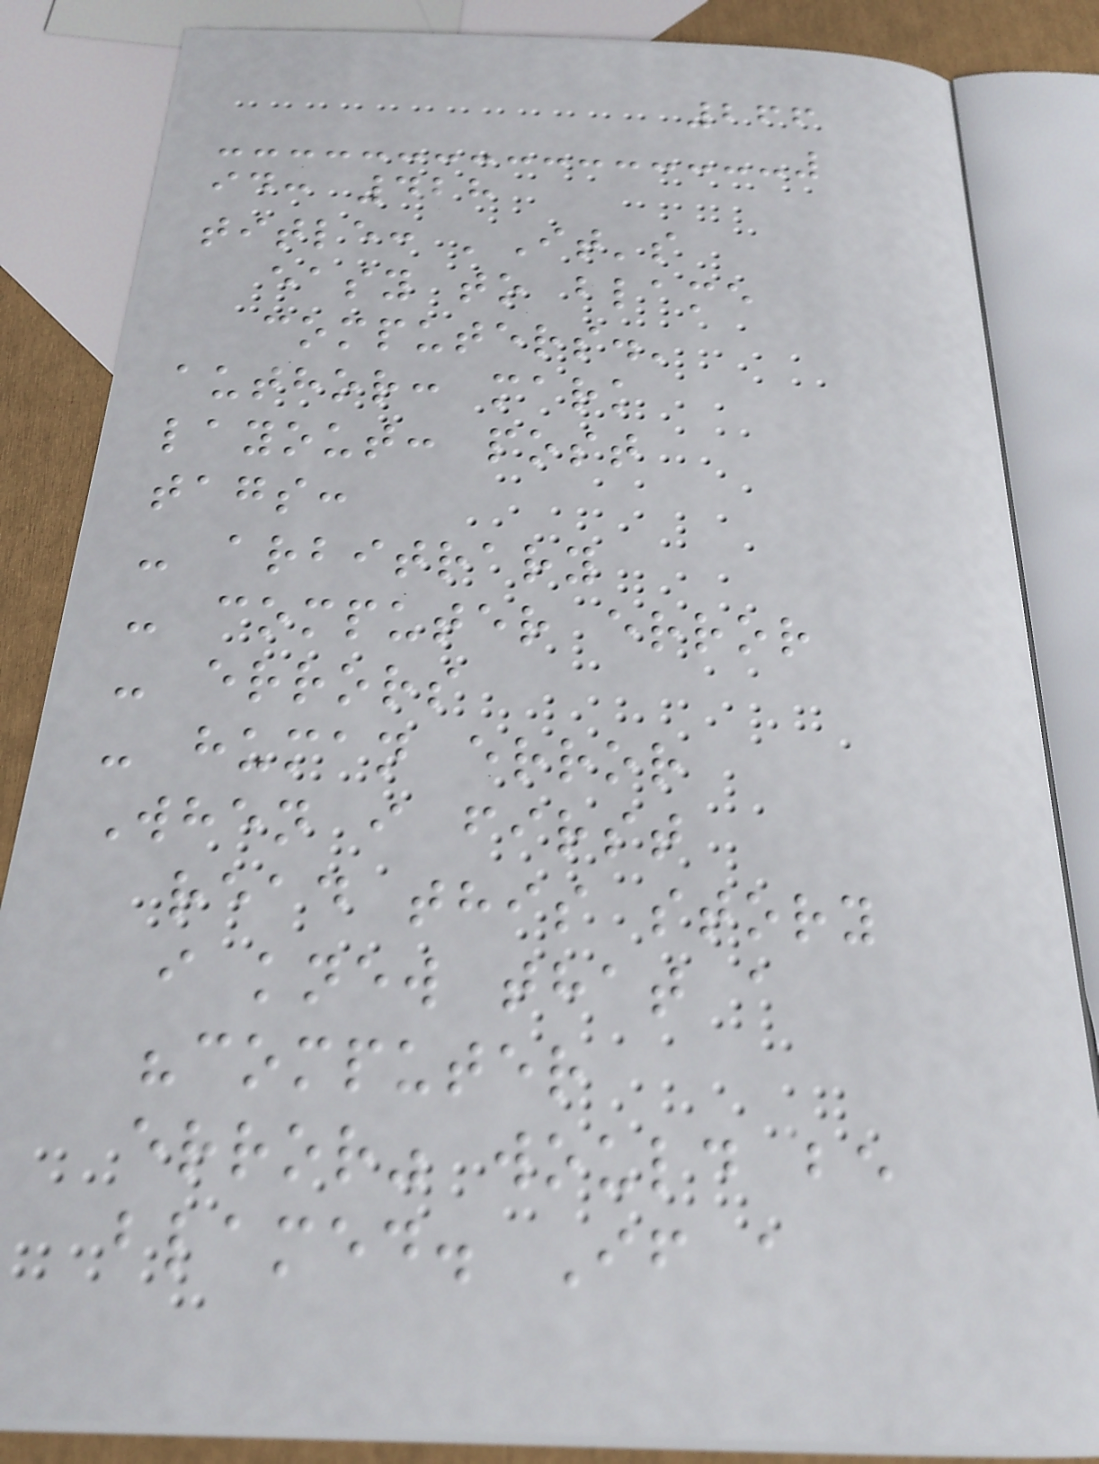266
id: 428
title: 'It's
easy to blame
computers.'
author: mark
layout: post
tags:
- arbitrary
- computer error
- errors
- human error
When i first
read this story
i knew that a
"computer
error" would be
blamed. If a
